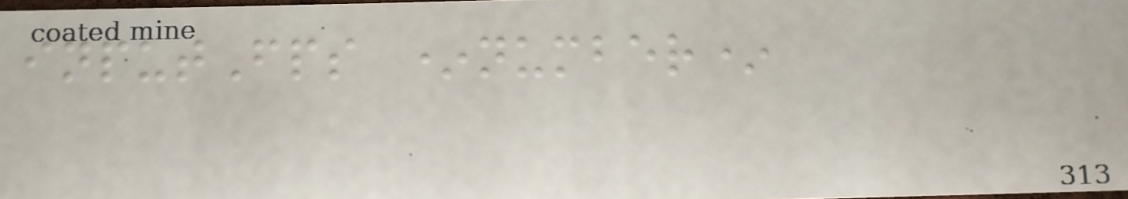inputFps *number*
